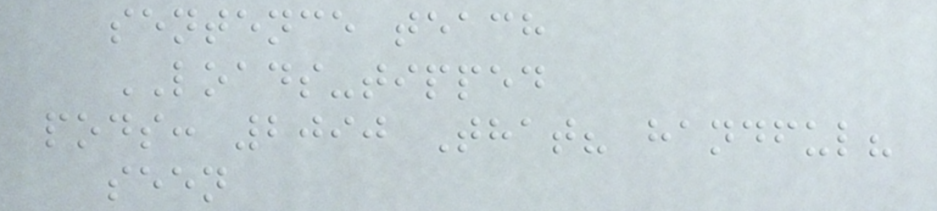sentence teach
LOADS-tipped
pods: 2090 That? handful?
seen
